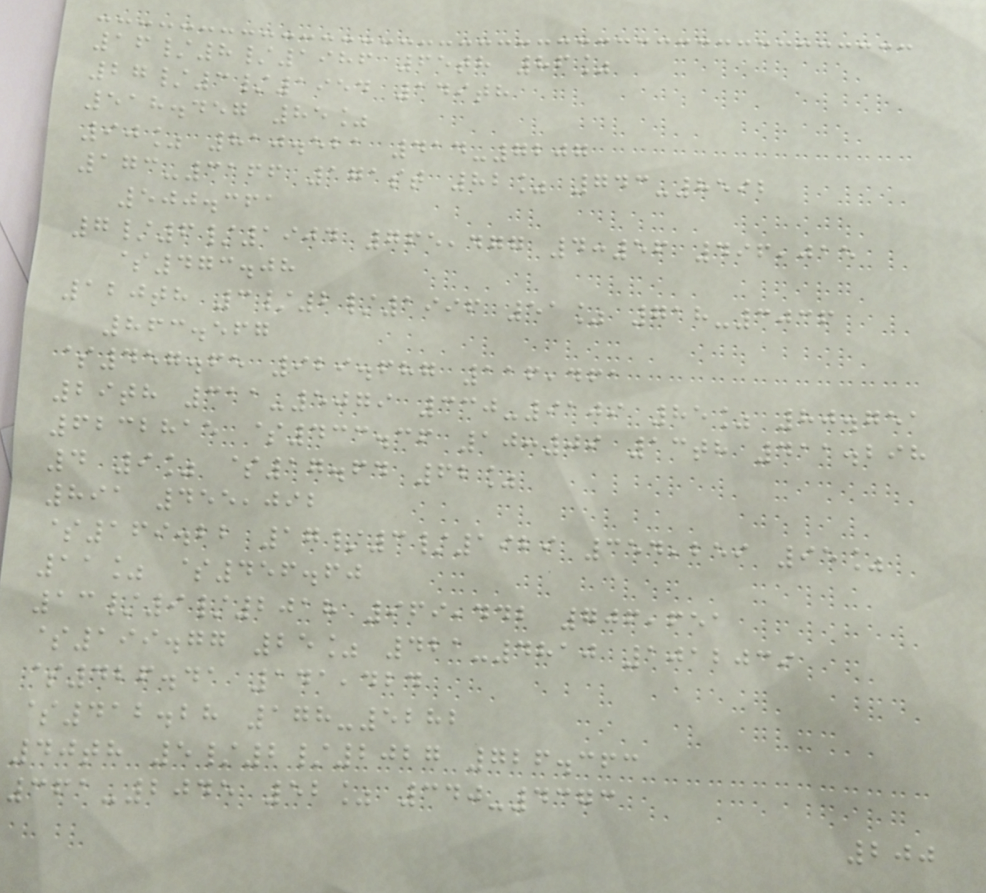16/8/1986 65th 86%
27/3/1954 149th
518.457 85%
90% 810.521 414-7207
173-3166 171st 82% 743-8592
500.361
7/6/1904 765,477 4:56 496,015
$473.08
120th 3/2/1996 51% 718-3036
863.567
$457.65 929.687 116,461
29th 311-5079 330-9109 85% 80.751
6232815 $433.36 10:09 13th 411.298
4 9% $17.64 62%
891 455,092
$169.22 17/3/1929 354,259 95%
11% $456.60
13/9/2018 969,442 706,651
$199.77 25% 421-4810 1012039
$426.41 141,424
$412.28 178-5282
40th 5/2/2027 726.363
361-2045 52% 340-4373
200
